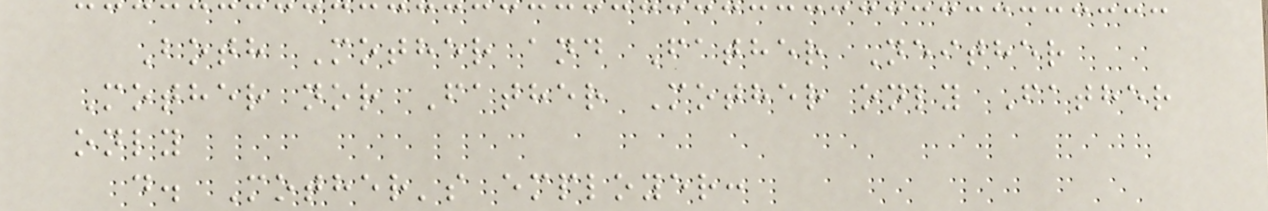Both Mother and Father Neither
Mother nor Father Mother only Father
only
d. Mother's employer:
